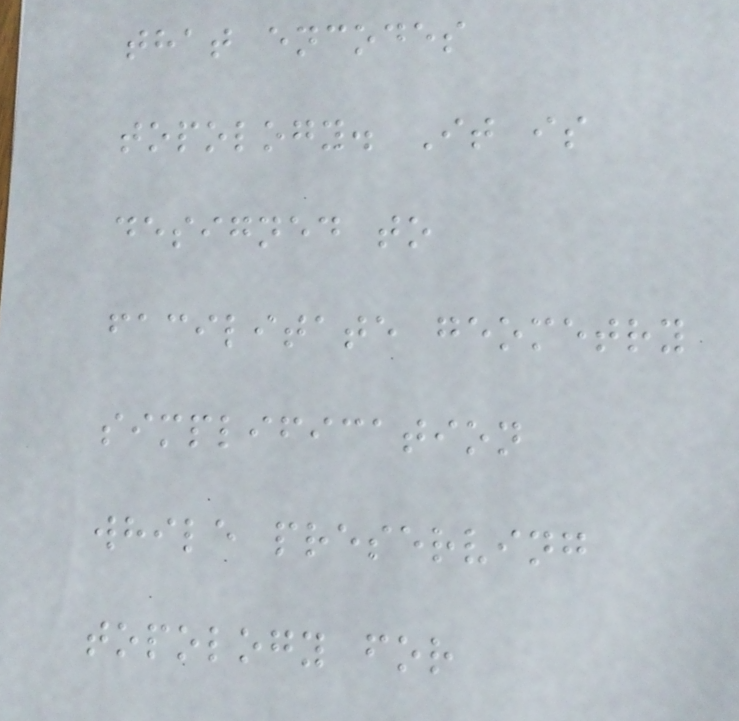that encodes
topology. It is
designed to
facilitate geometry
simplification
while preserving
topology for
